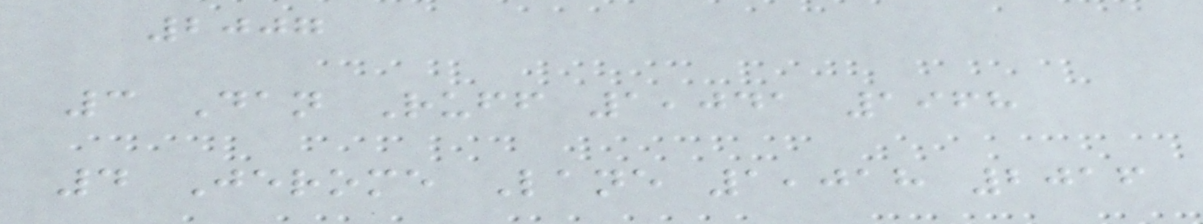2007
3 Dan Ruff 1,041 1968
4 Jerome Lane 1,018 2016
